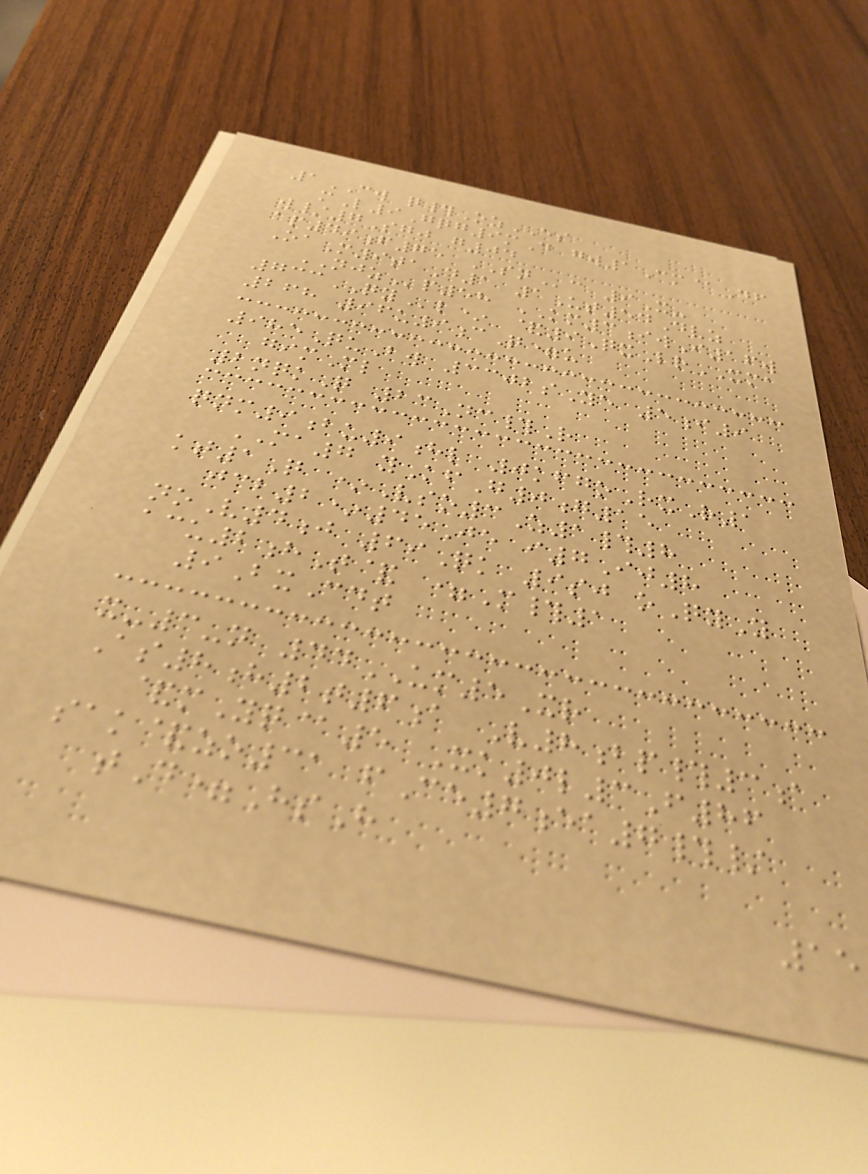1CW q#OzES
mL9Gqg9mD gw1Cm@Df
w/7Sgj g04
ap49f75 SNc 9X-
OaM9taD1 1Ut54Dvz
NJZp58 KM3iwI16w
733QYl* &9QxLrXMA
268 96u9cQ=u
985QuBw 3302sYe 5i9
gimMl
2nqkQ 23Nc#R
qnm9bu9hl 0kfgoRxR1
MA7 yKfG0g15
kt1Q *Vso3Z1#8
jcb2*45Je i7Ij8
noV4j 69Qk 9sj oQyY
acu2hT& =M#1
9BxCdt
x-3-n 44UM5Xr
As8h2t6a V8bp#3a
&mYq@5 Xk0l3F86
sak&zo31 fCe7ea7#/
tD=HsH
15
